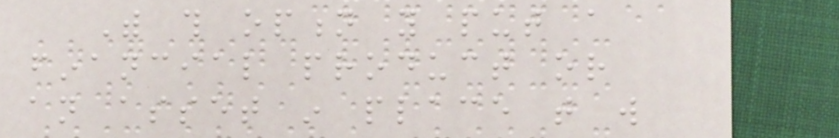With this option you put a
financial product or
an asset in place that will
